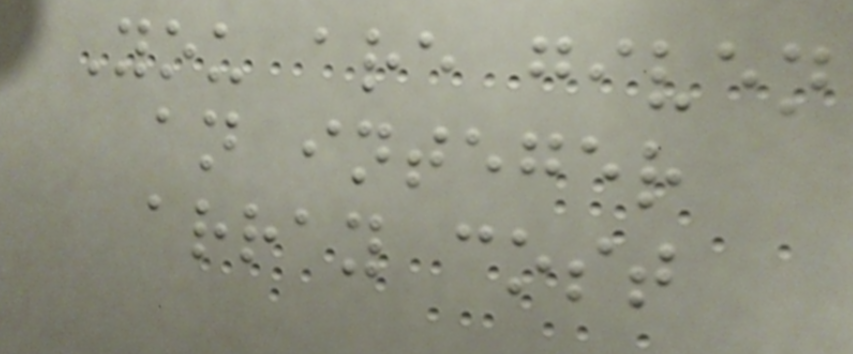You are given
an integer
array cost
